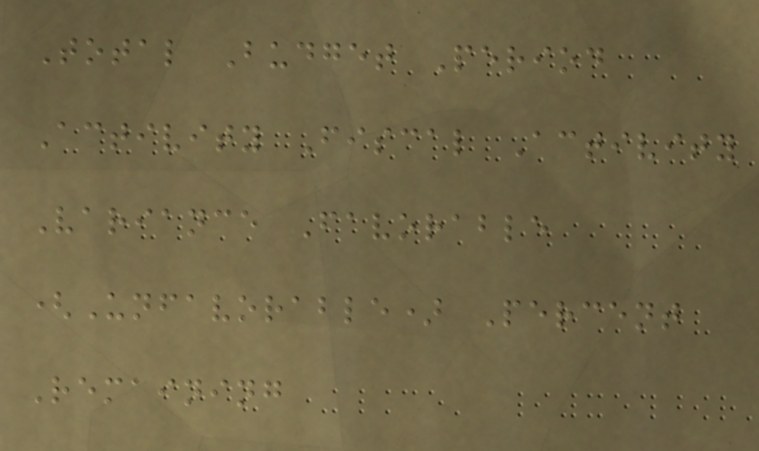Total Budget Period
Activity Fiscal Activity
Variance Favorable
(Unfavorable) Percent
Remaining
